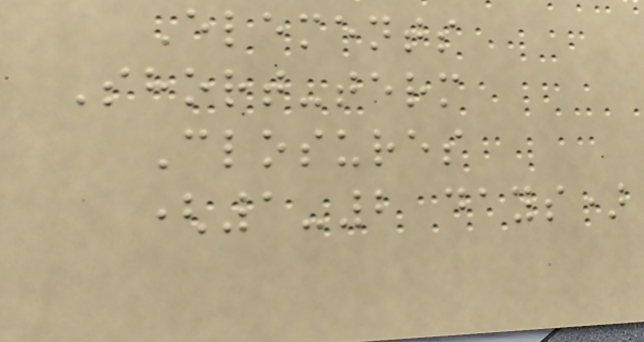Elements
Short-term
Closures
(1-2 days)
